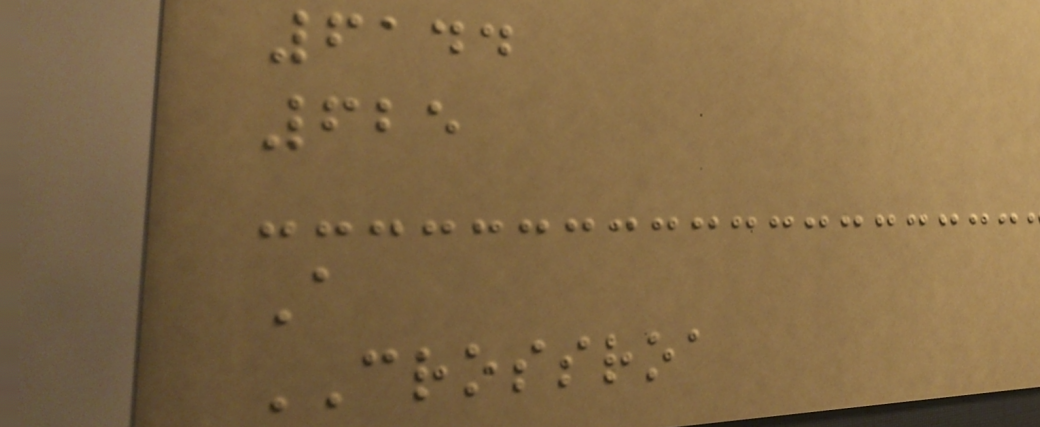6144
625
A
CROSSROA
